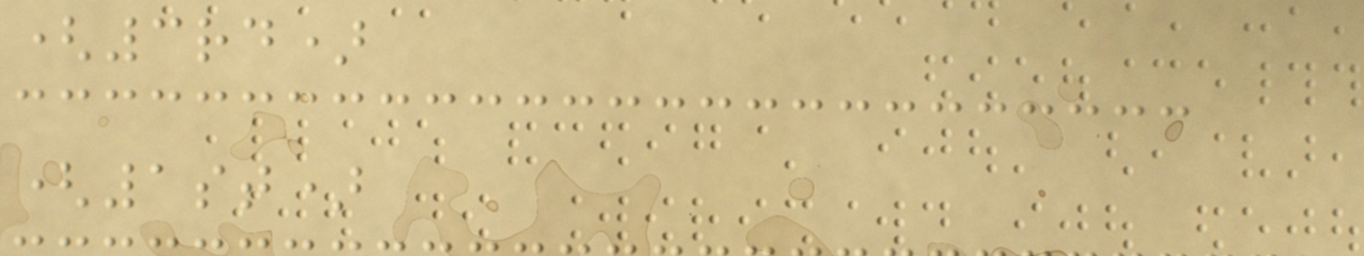(3rd)
(1st)
